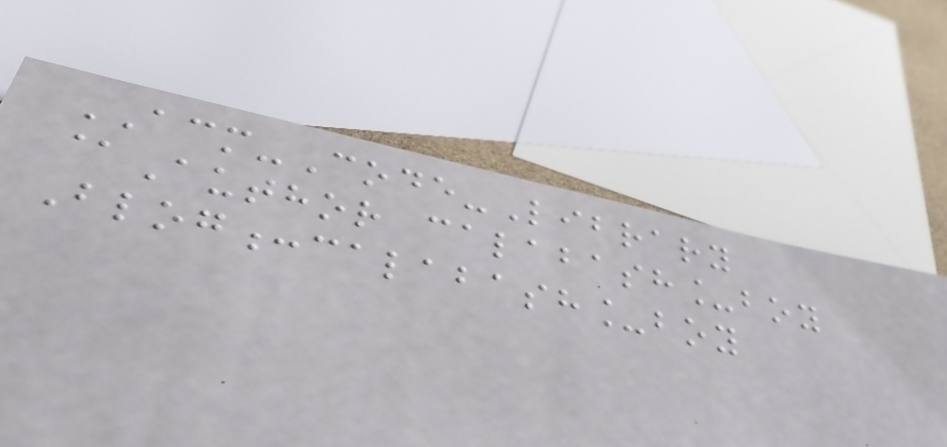ACM-Code-Library
@Author calabash_boy
Blog:calabash_boy
